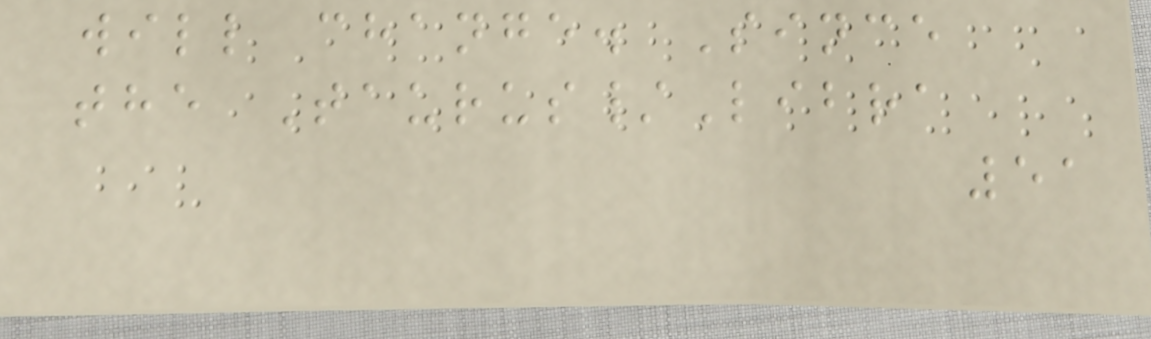will change. Since
the Taurus/Libra
51
